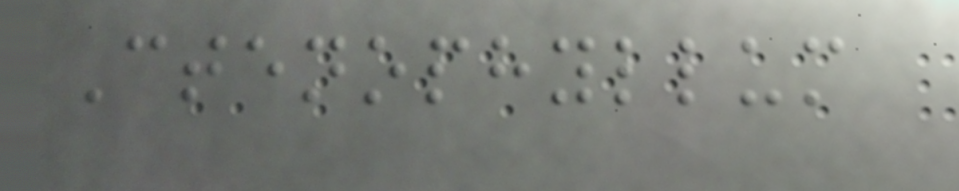Ctenophyllum
